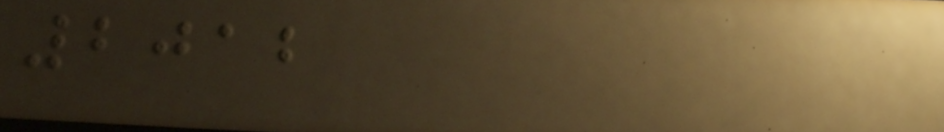2012
